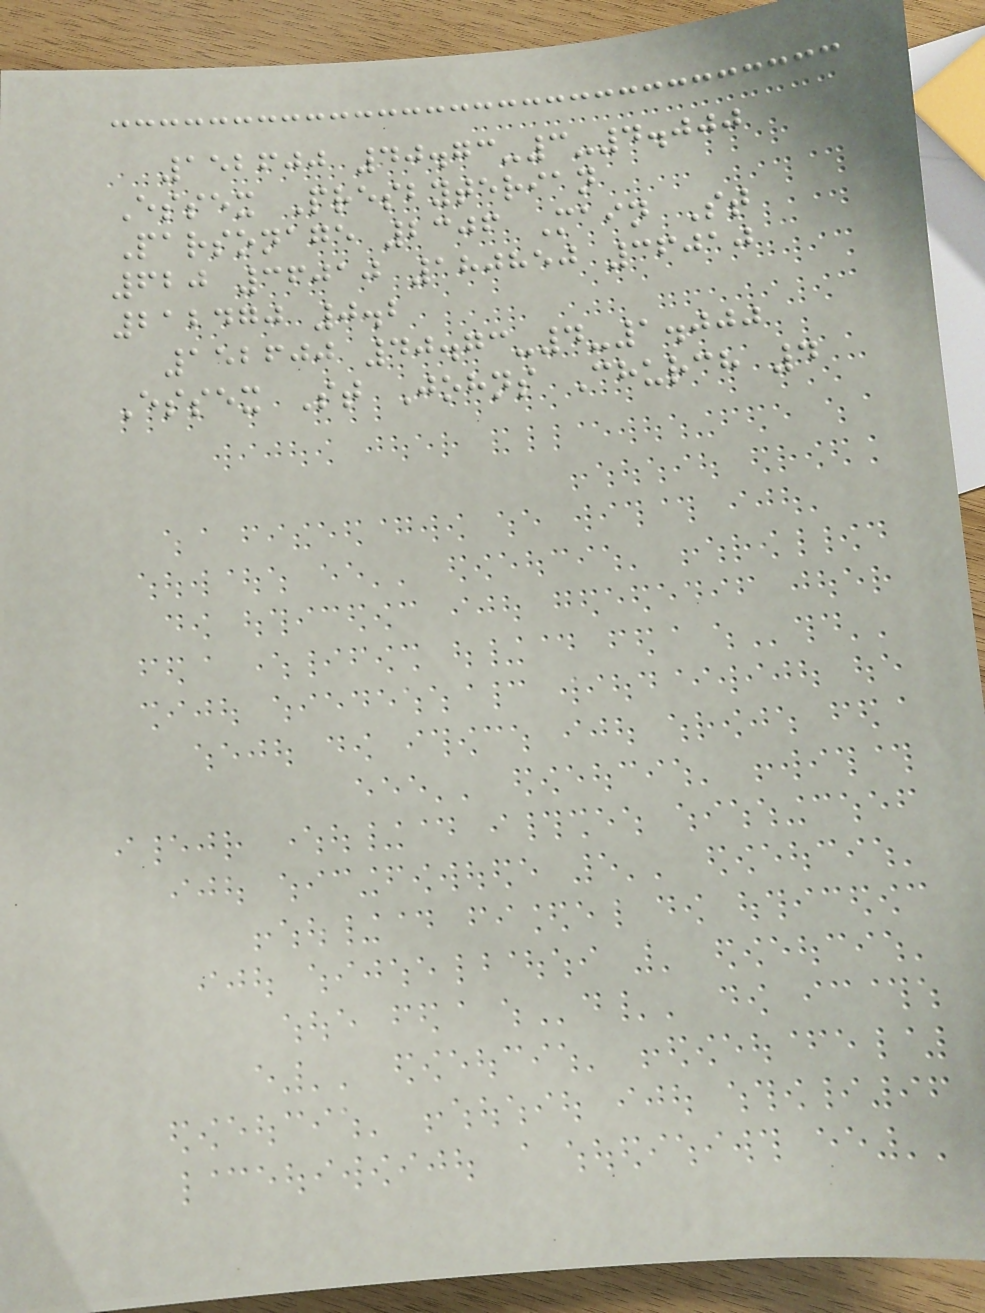152600 40.73-3-4.000
Essex Presbyterian
Parsonage 2306 Main St
620 36010 180850 36010
212470 0.2
152600 40.73-4-1.000
Essex St Johns Church 4
